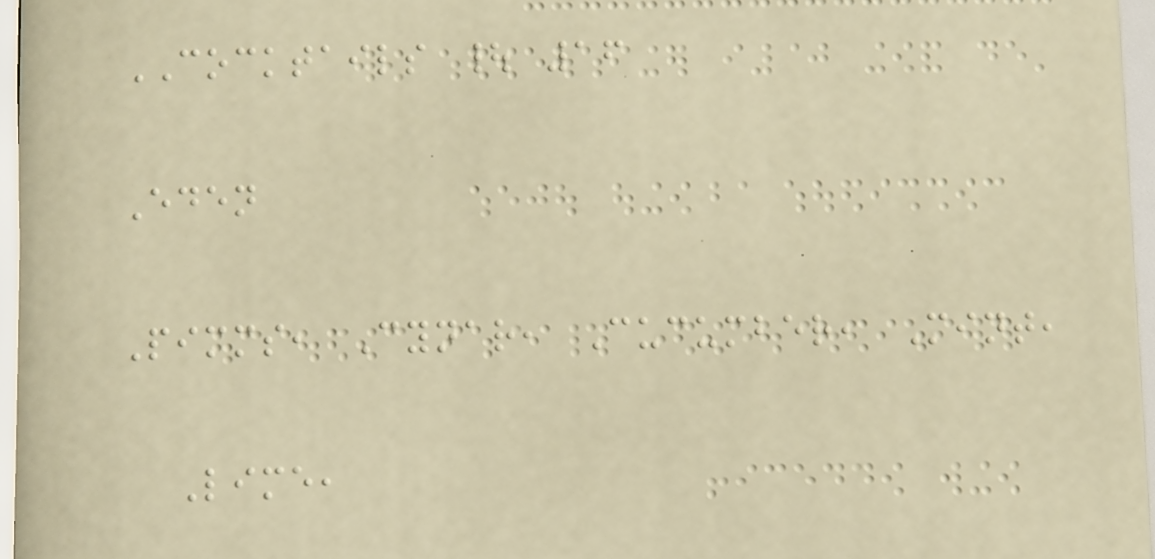COCKTAILS | 16
Eden
Pimms, Cynar, Cucumber, Mint,
Lime,
